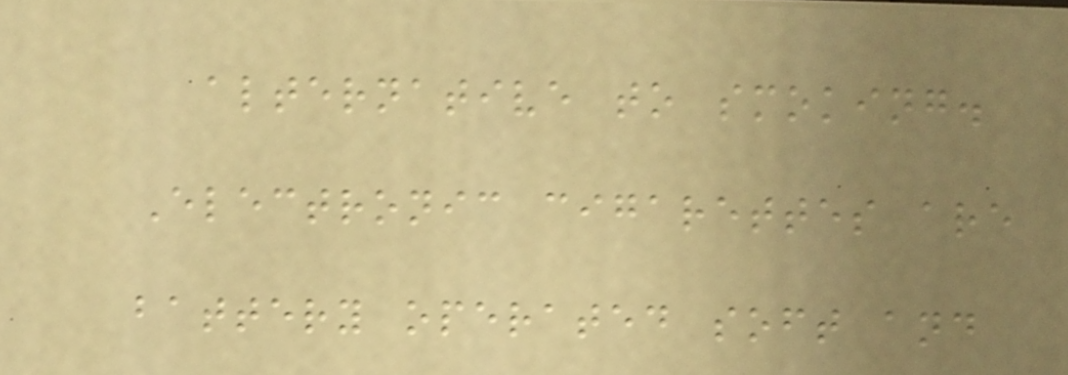alternative to smoking.
Electronic cigarettes are
battery operated soft and
